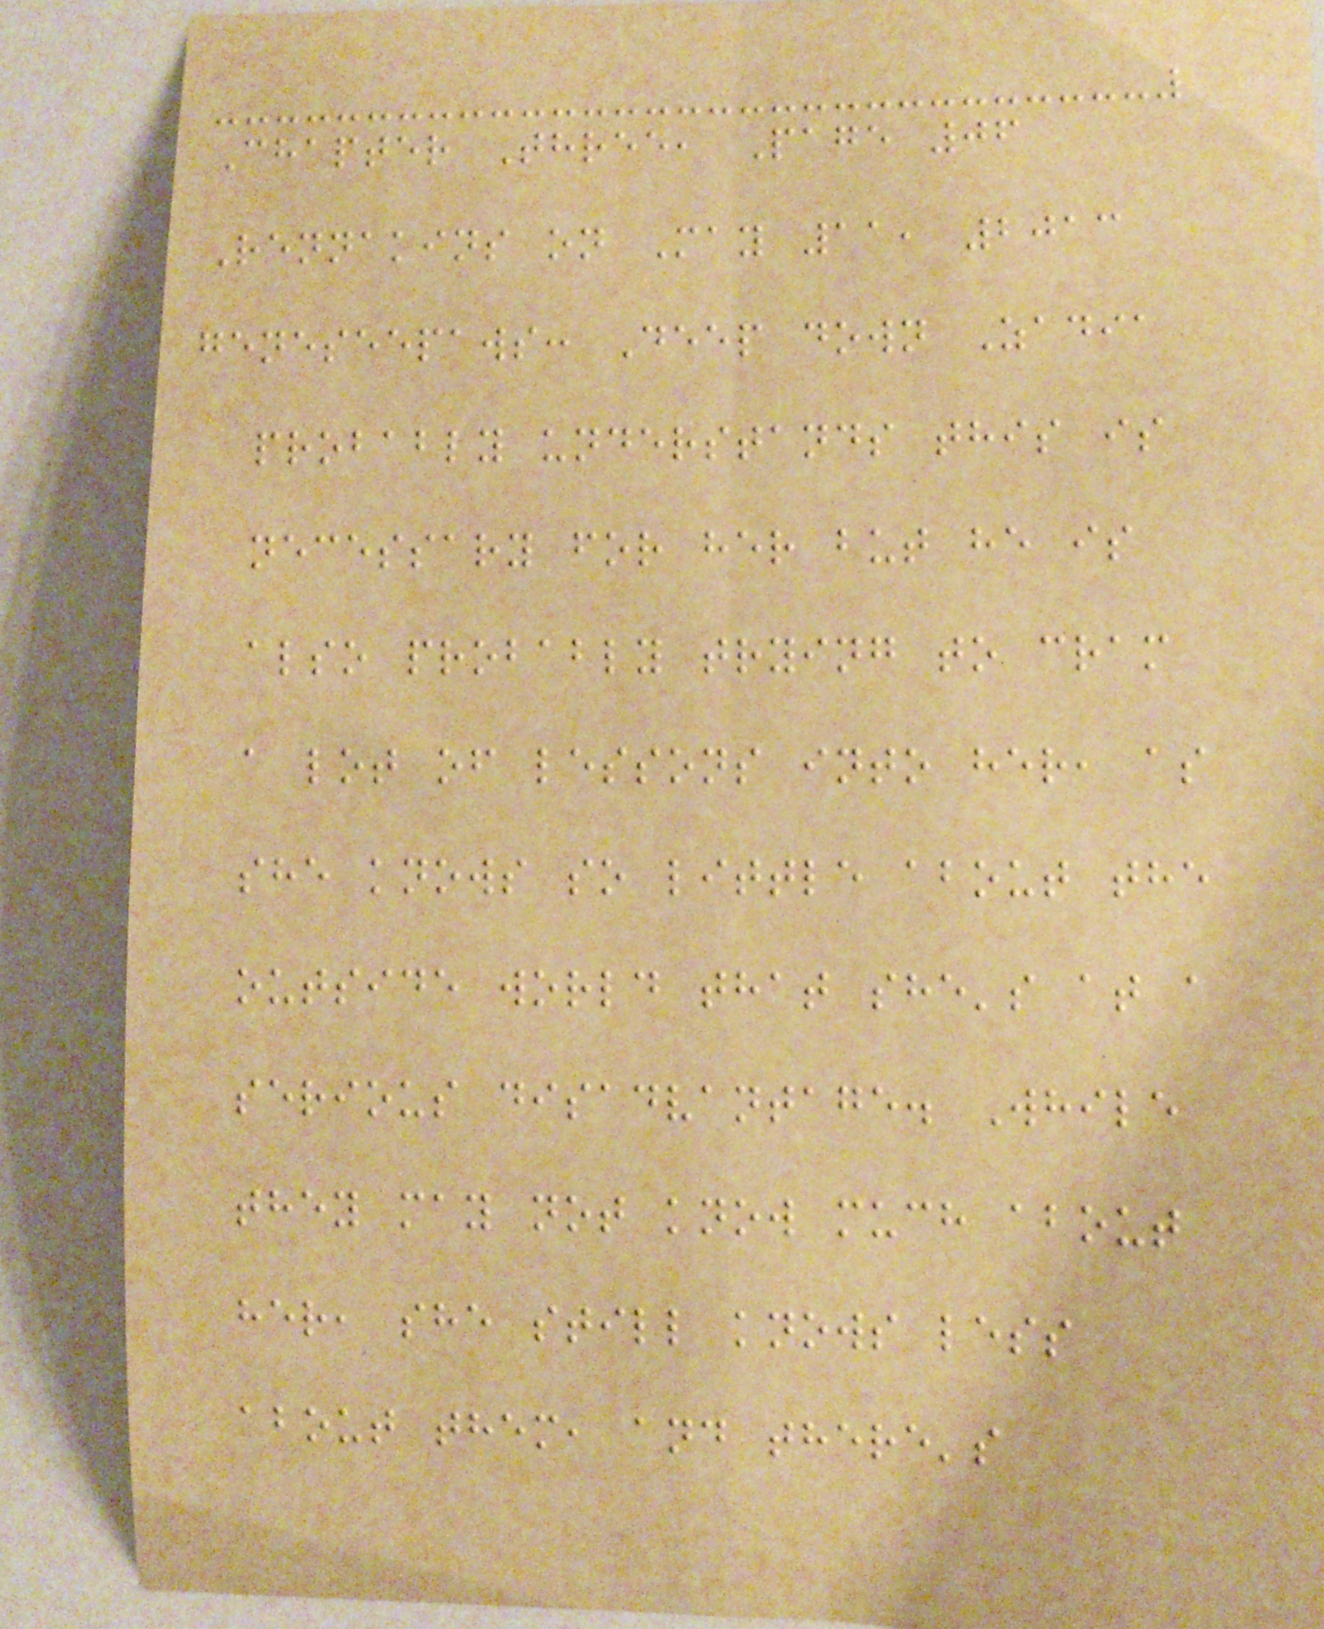Chapter Three, Page 06
Rennakins on May 11, 2013
geneseepaws: Deep down Zadia
probably understands this is
necessary for her but he is
also probably trying to cram
a lot of lessons into her, as
she knows so little about the
outside world that she's at a
serious disadvantage. While
they may not know much about
her, she still knows less
about them, and there's
